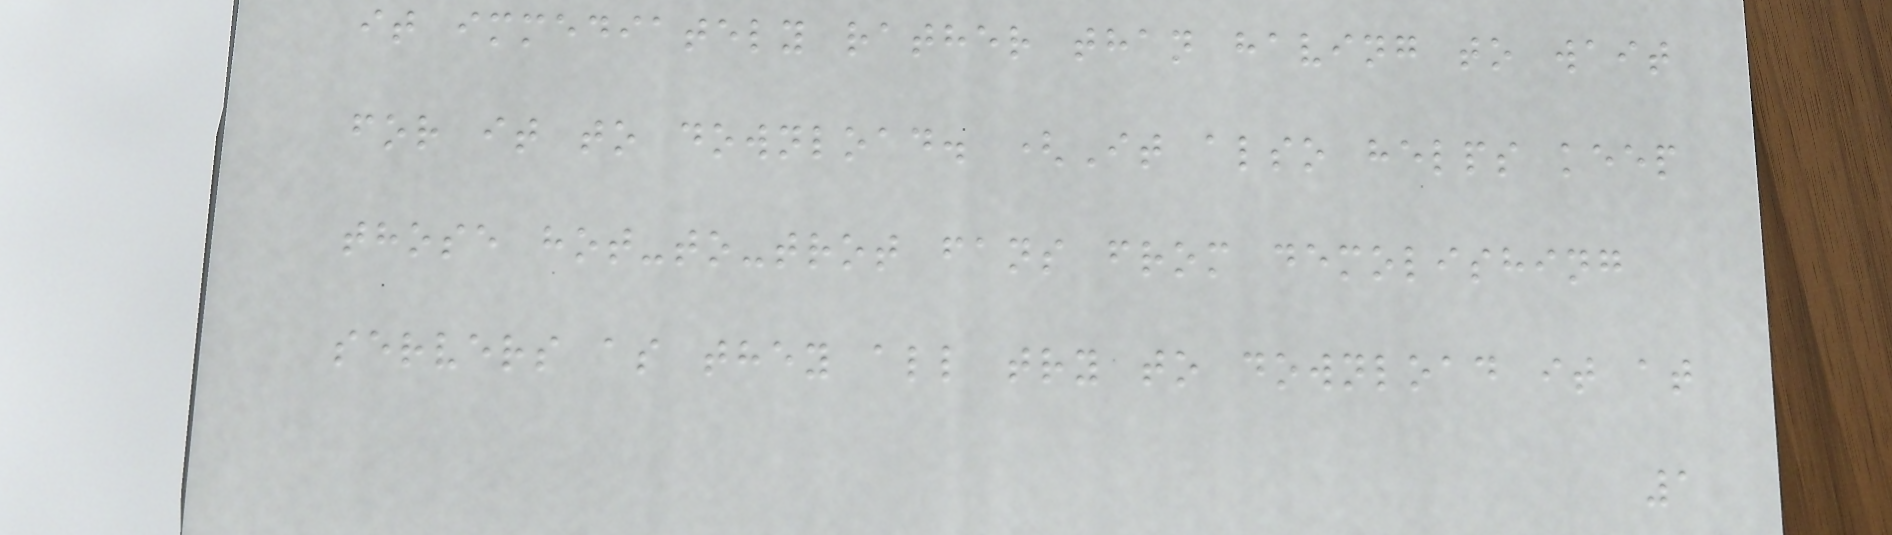it immediately rather than having to wait
for it to download. (It also helps keep
those hot-to-trot fans from demolishing
servers as they all try to download it at
1
